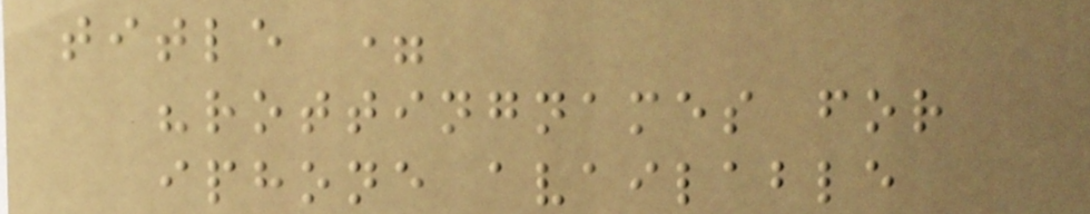title =
"rottingnames for
iphone available
